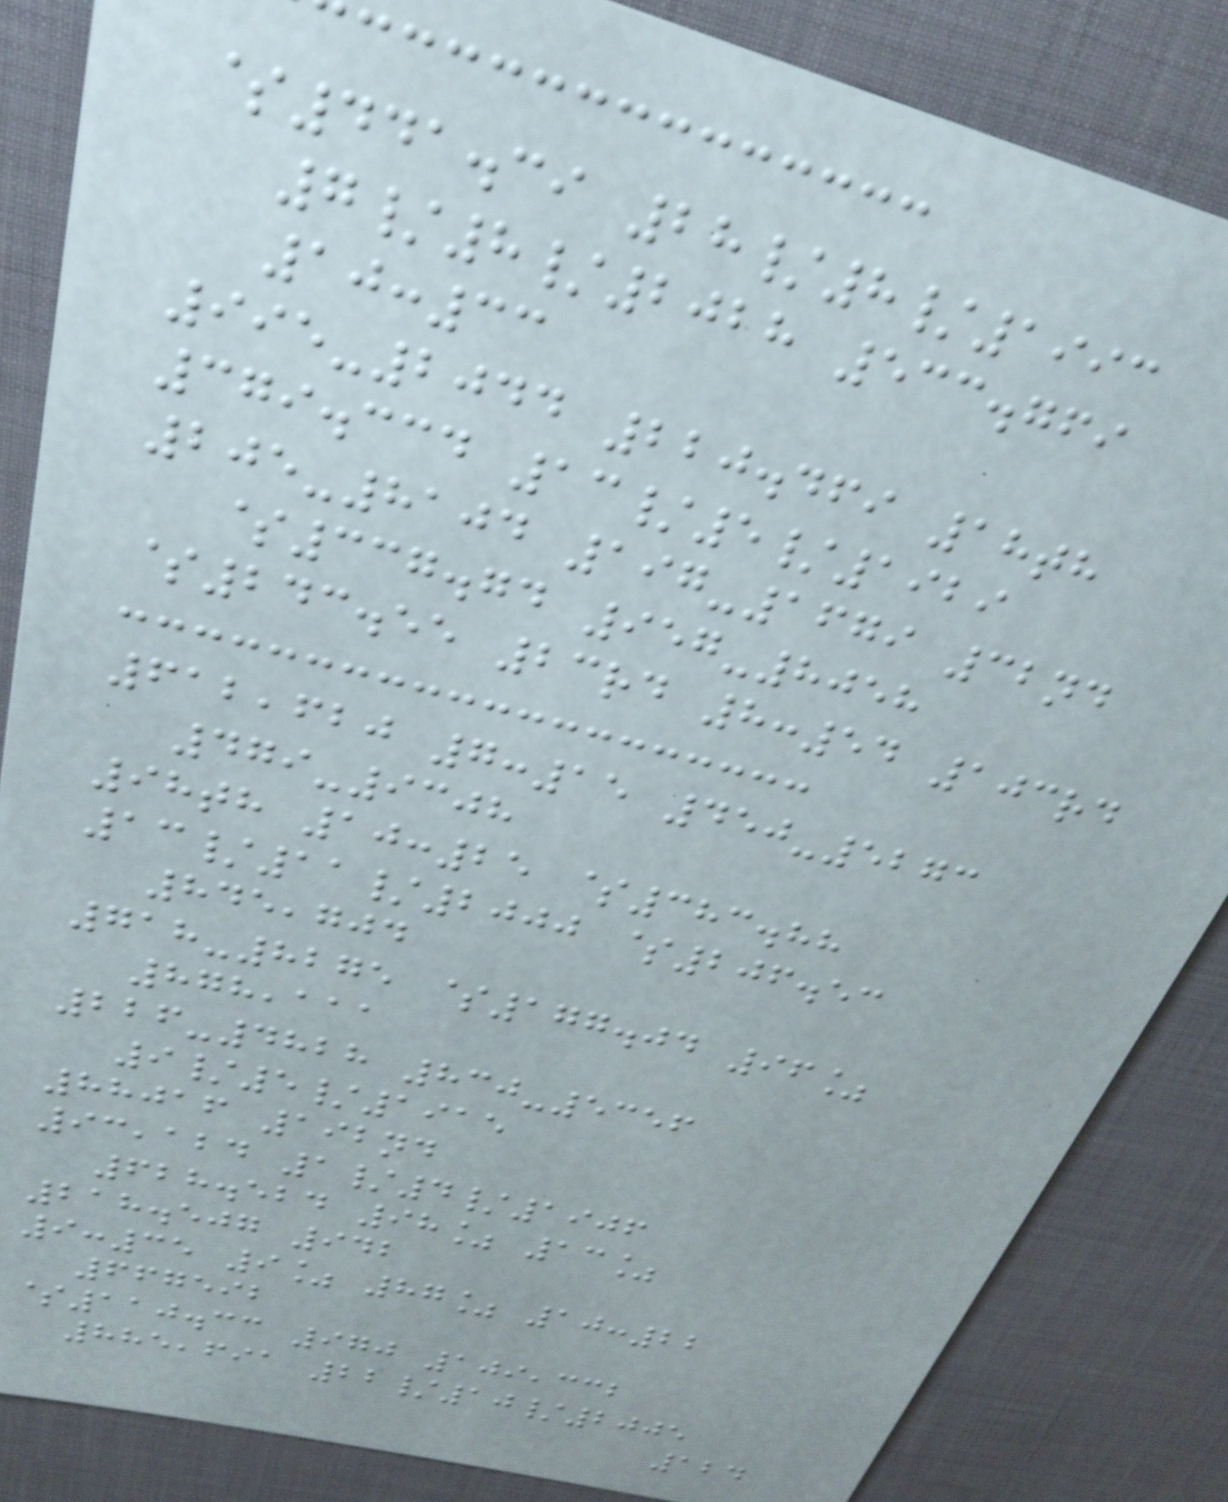$441.39 28/8/1993
7/8/2028 533.769
10:33
995-2044 220.469 18th
379.334 13/5/1929
205-8104 197-1679 32nd
$337.74 957-8058
$243.55 23rd 8:54 103rd
612,620 7:15 450-5273
479-9308
98th 10:25 $383.88
13/11/2000 $206.53
845,704
718-8275 $177.04 96%
878,111
226-4828 830-5356
9/5/1915
88016 192nd
93,124 1/4/1906
628.524 98% 13%
218.507 942
9:35 9% 87% 10:22
667592
$110.33 970 109,332
885,691 22/10/2005
124
